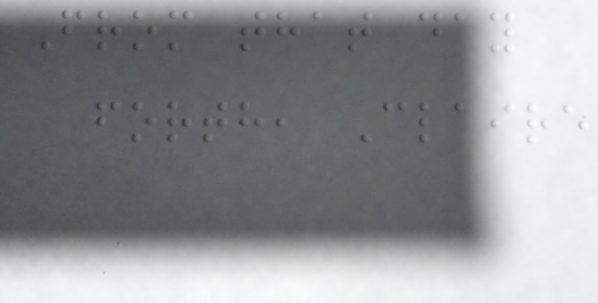From that day
forth, Claire
